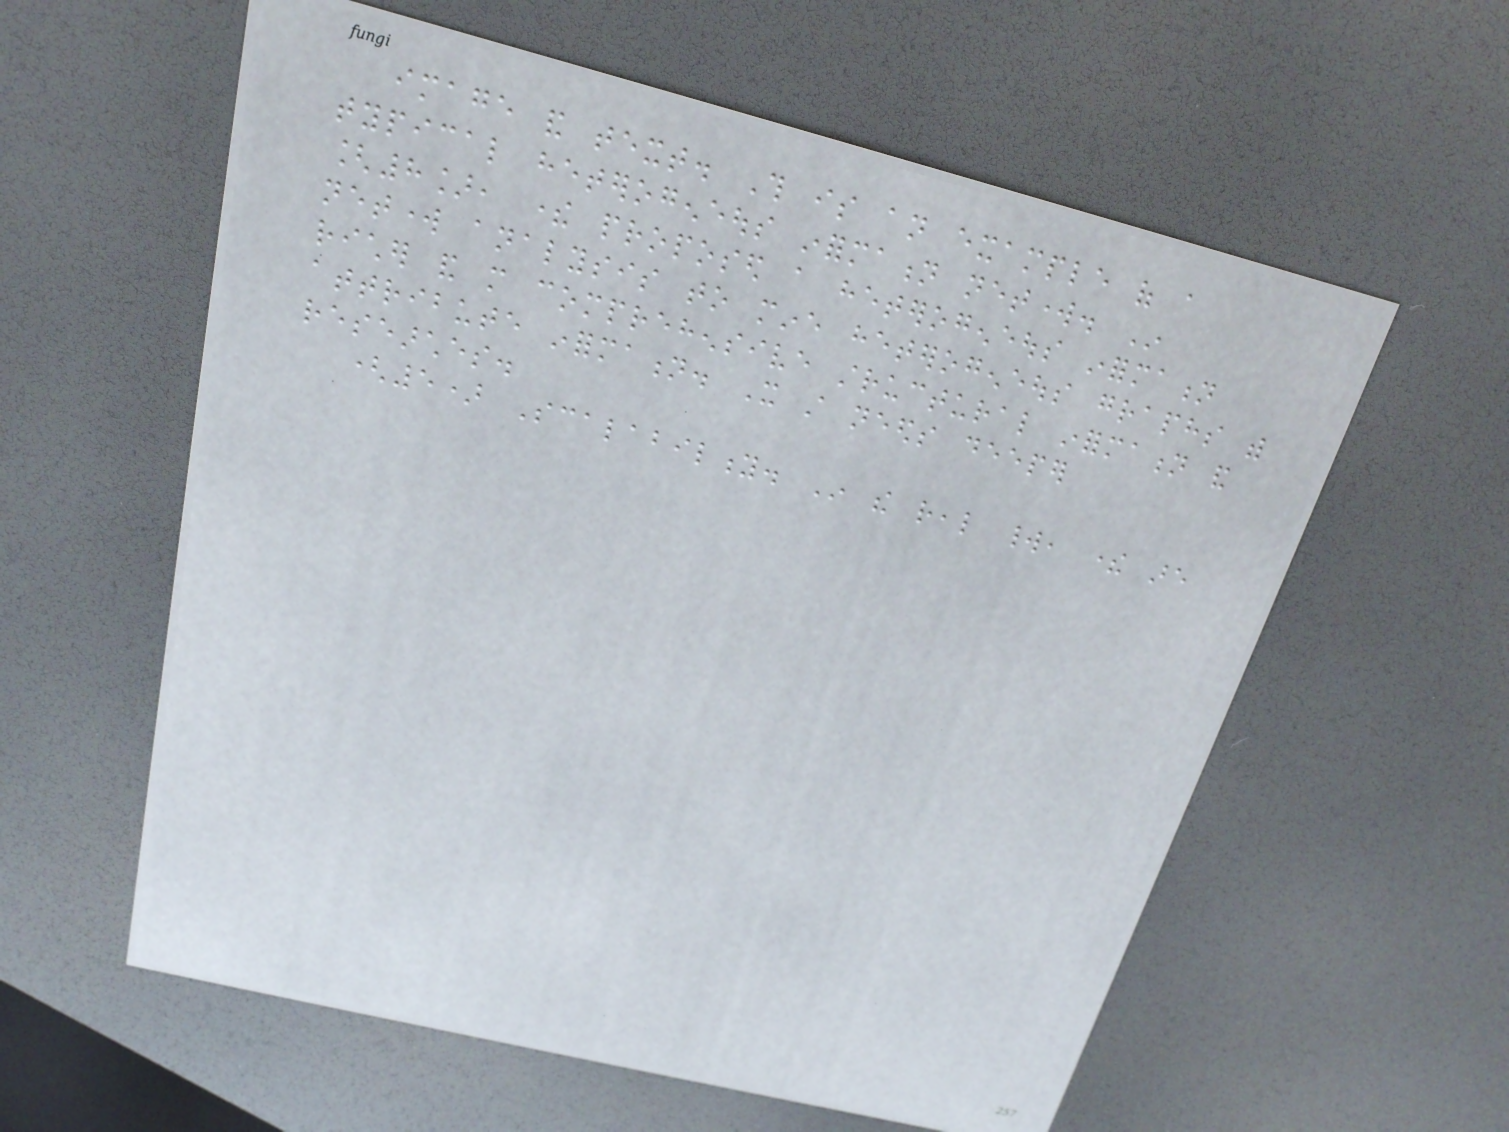image and text. This is an example of a
typical heterogeneous information network. In
[8], there proposed a heterogeneous information
network analysis to mine heterogeneous graphs with
richer and more comprehensive structural information and
attribute information. It still needs deeper
researches.
(5) Scalability. In the real world, there are
